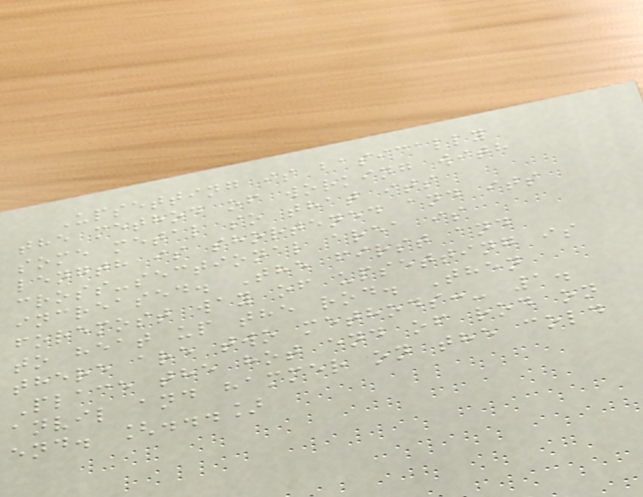Upsetting is basically
the method of working with
some metal so that its
length is shortened and its
cross-sectional area is
increased. The first and
foremost way of upsetting is
to heat up the rod. Then
there are two methods:- 1.
Place the hot end of rod on
anvil and hammer on the cold
end. [...]
